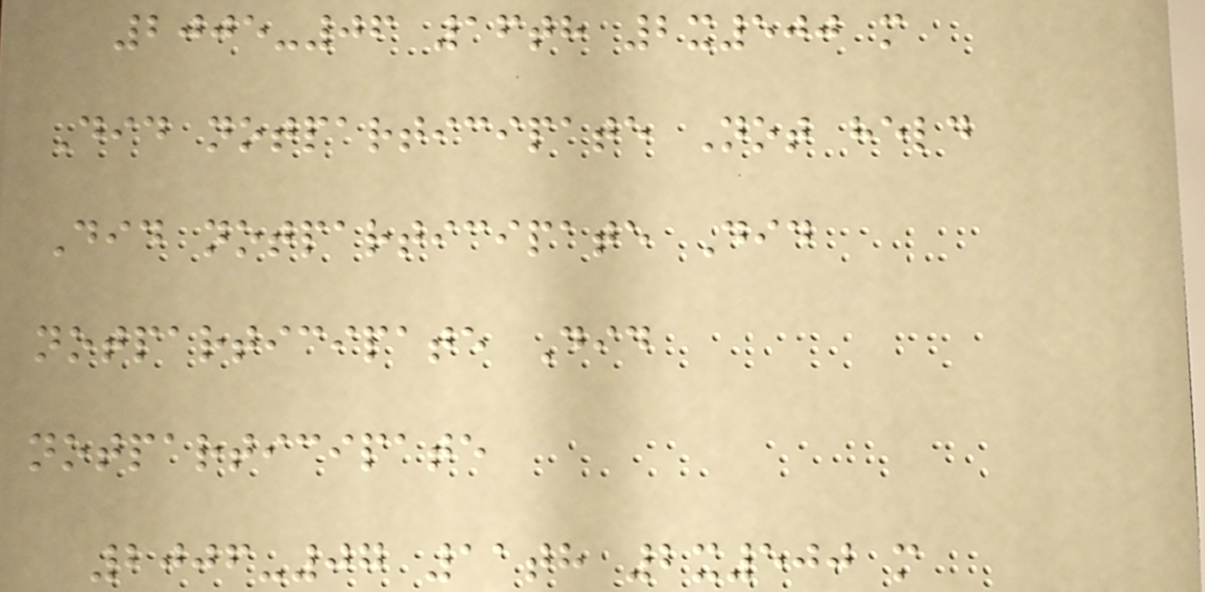2005-06 16th 2x500 m
Did notparticipate Not held
Did notparticipate Did
notparticipate Did
notparticipate
2006-07 11th 2x500 m
